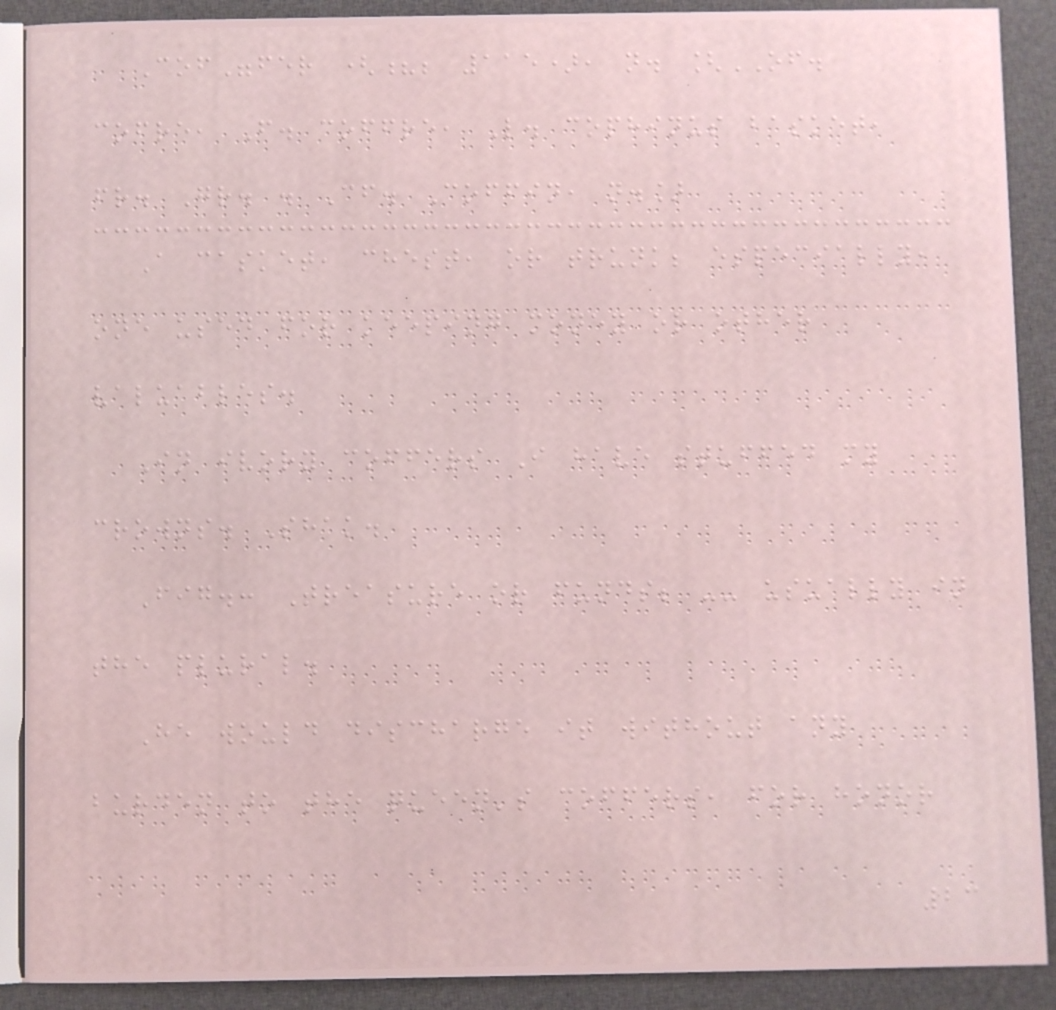Cof"fer (?; 115), n. [OF.
cofre, F. coffre, L. cophinus basket,
fr. Gr. . Cf. Coffin, n.]
A casket, chest, or trunk; especially,
one used for keeping money or other
valuables.
In ivory coffers I have stuffed my
crowns. Shak.
Fig.: Treasure or funds; -- usually in
the plural.
He would discharge it without any
burden to the queen's coffers, for honor
23
